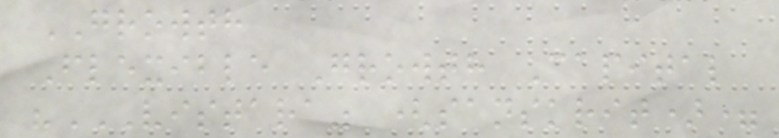GROWTH
Flexible Growth Capital
"VISTARA" (SANSKRIT)=
